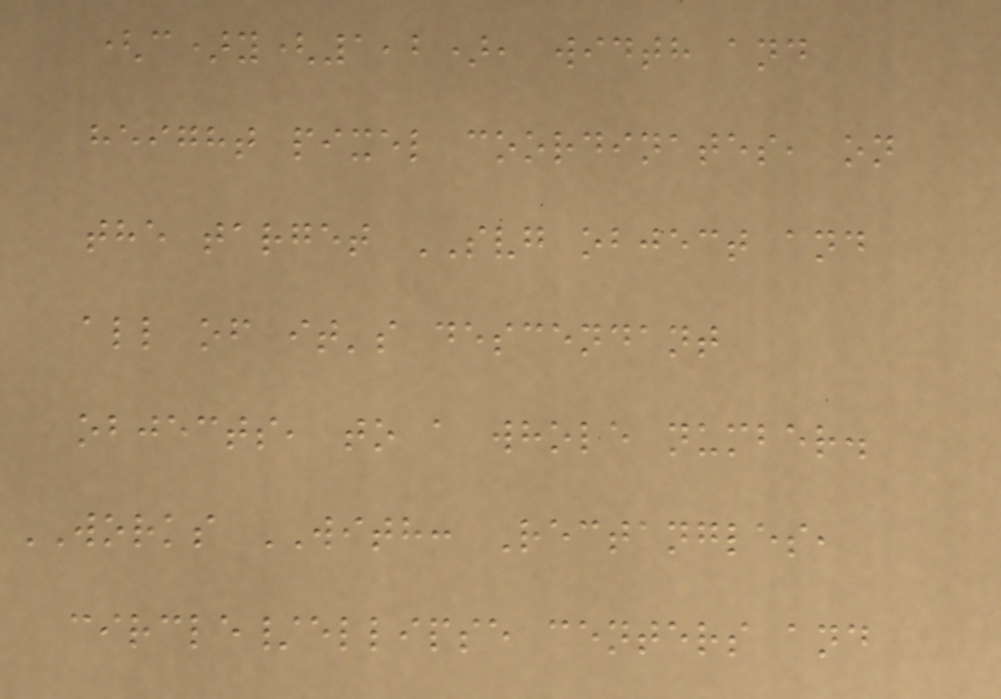(c)y(1,2), width and
height pixel coordinates, on
the target SVG object and
all of it's descendant
objects, to a whole number.
WORKS WITH: Rectangles,
circle/ellipse centers and
